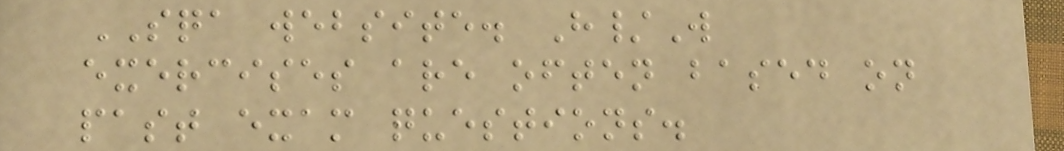SQA website. H/W
exercises are often based on
past exam questions.
